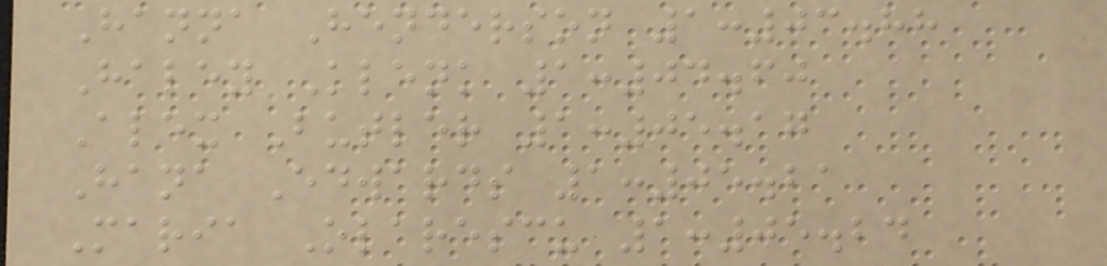Hanna Henderson 1:03.88
Haley Klenk 1:04.60
Alex Butler 1:05.17
Hana Edwards 1:05.21
Maria Olarescu 1:05.24
